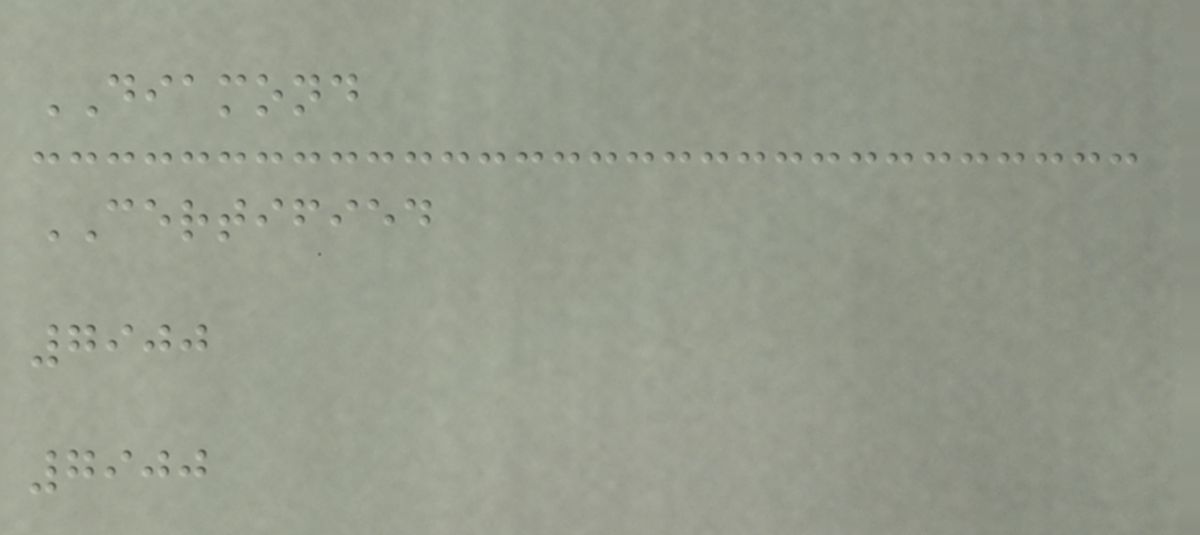DIAMOND
CERTIFIED
7900
7900
